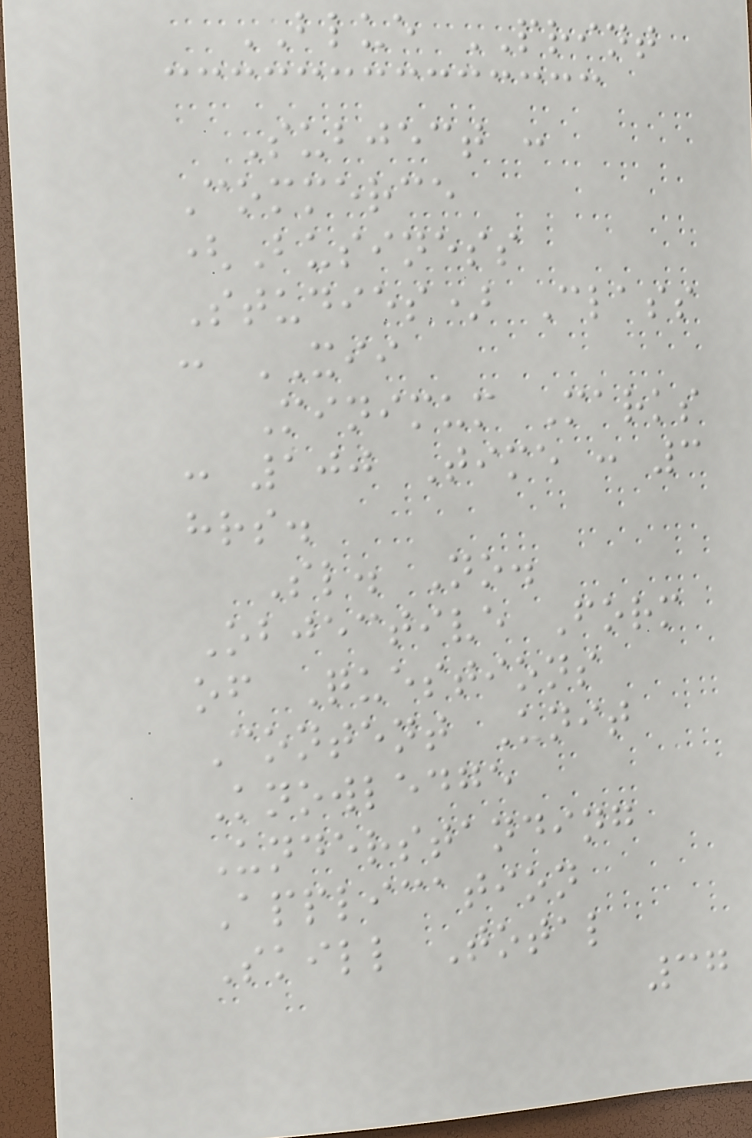BLUE PRINT
Subject :
Commerce
(Business
Studies) Class
: XII
Minimum Marks
: 100 Time : 3
hrs.
Sl. No.
Objective Form
of Questions
Content Unit
Knowledge
Understanding
Application
Skill Total
37
